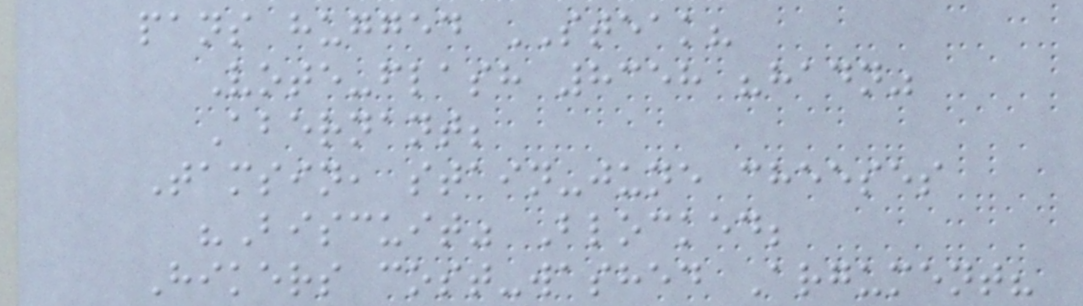pans hugged STEAK?
Vote-flash 8358 "hadn"
Abernant;
Tamsin, stain-june cheeses
"Biscuit" Blocked;
Hikers cost-washed Argument?
